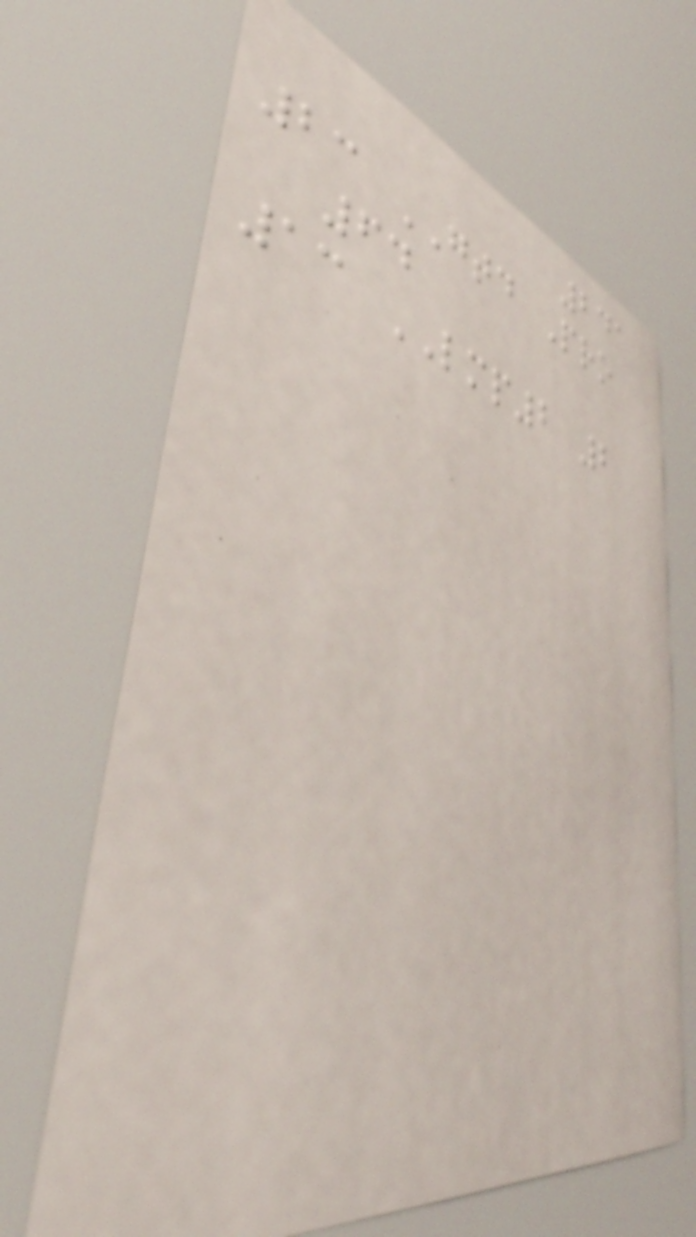241
23 GTD Pro
64
13 LMP2 2
